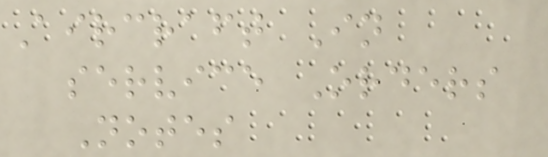Aircraft In
service Orders
Notes
